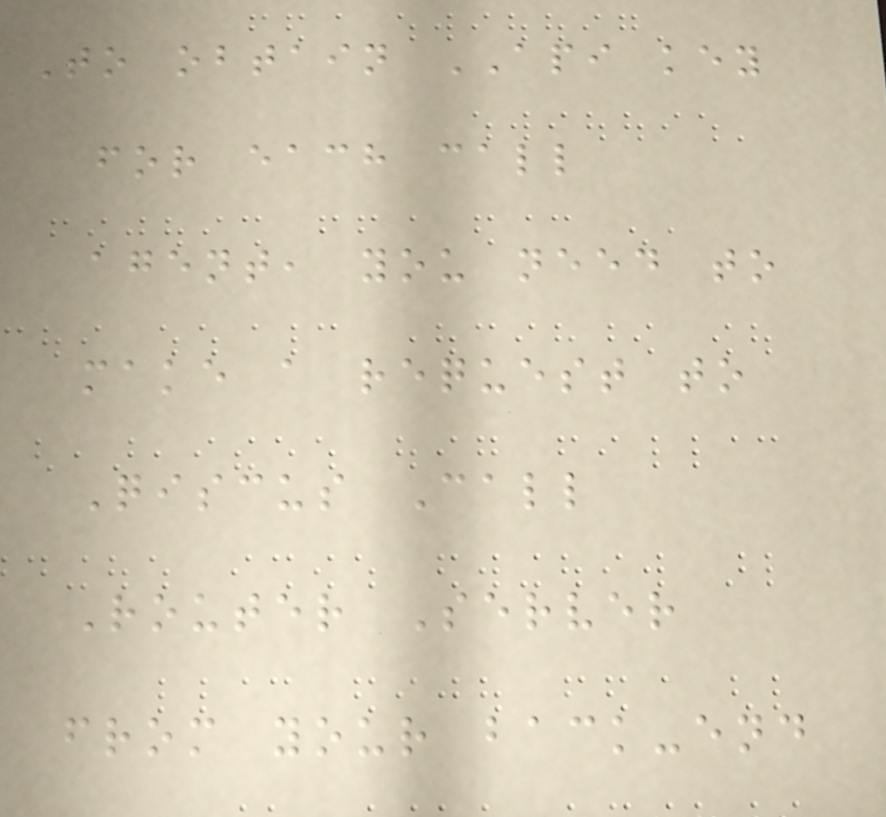To obtain API key
for each call
agent, you need to
make a request to
Qiscus Call
Router Server
from your back-end
